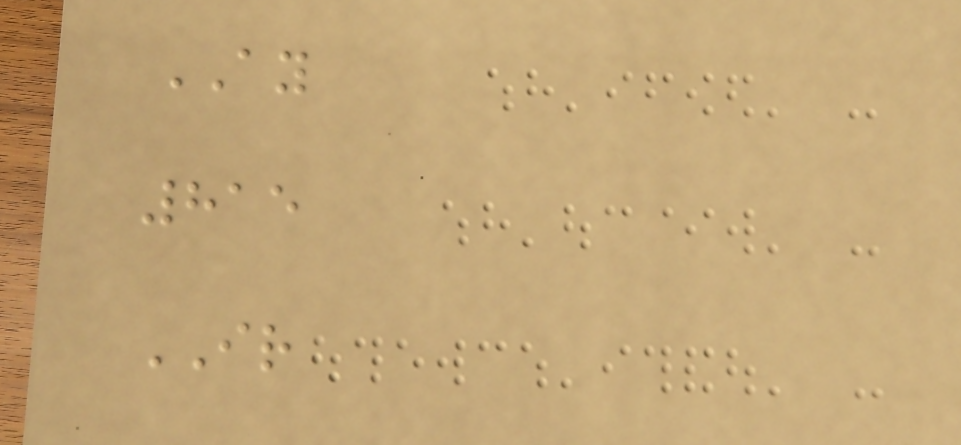AY
815
IR
